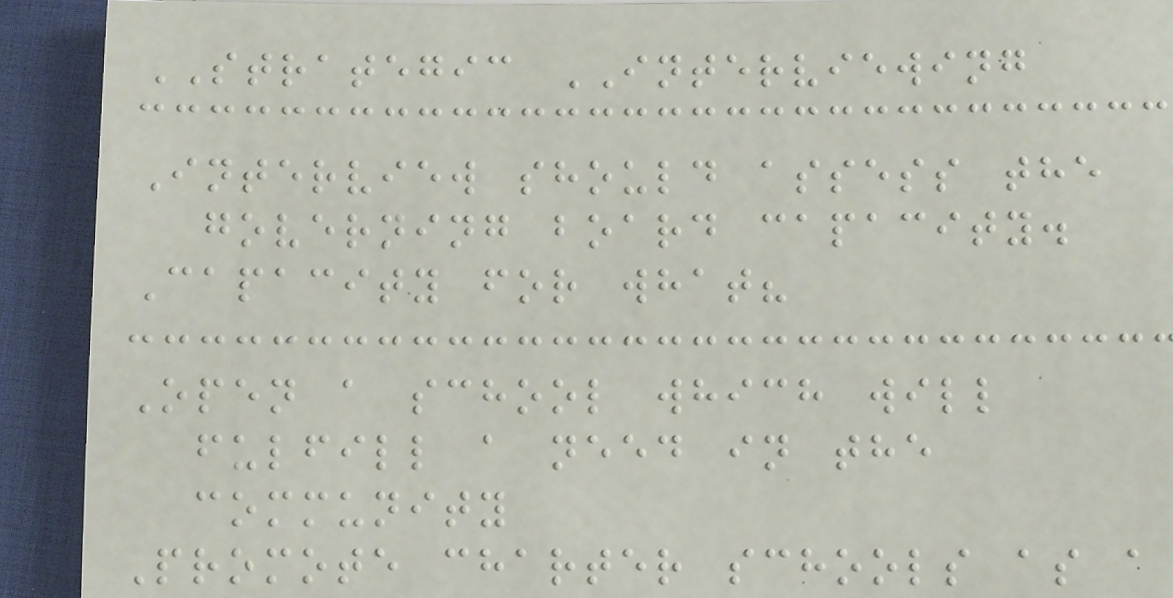STRATEGIC INTERVIEWING
Interview should assess the
governing board capacity.
Capacity for what?
Open a school which will
fulfill a need in the
community
Promote charter schools as a
